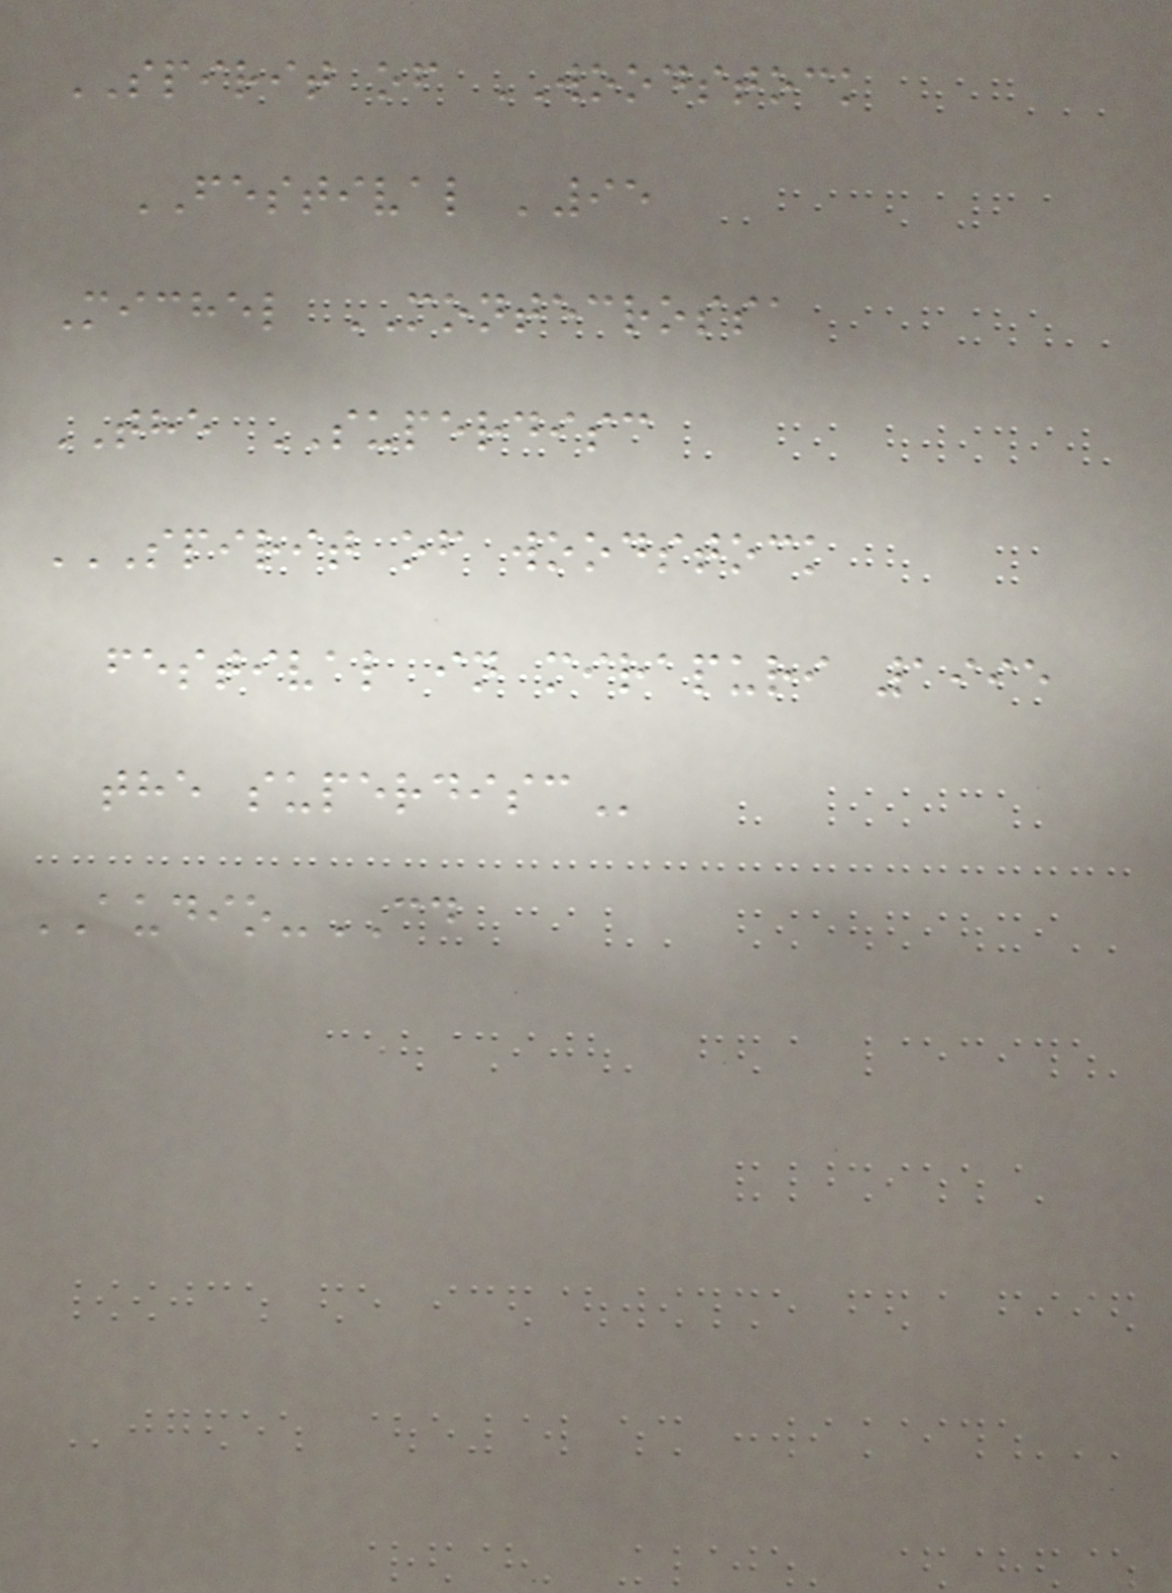SPIRIT of WOODSTOCK
FESTIVAL '95
Michel MONTECROSSA
THE SUPERDISC
SPIRIT OF WOODSTOCK
FESTIVAL IN MIRAPURI 1995
THE SUPERDISC
AUDIO-CD
